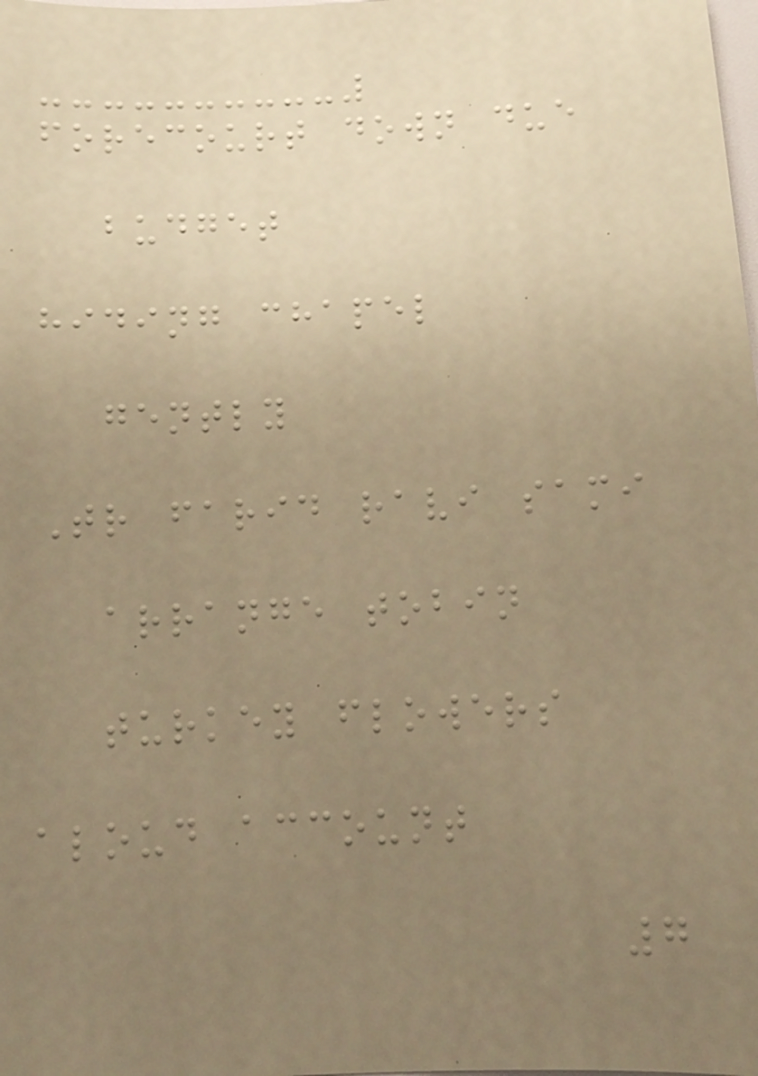forecourt down due
budget
hiding chapel
gently
Tr farid ravi sami
arrange tobin
turkey flowers
aloud account
7
